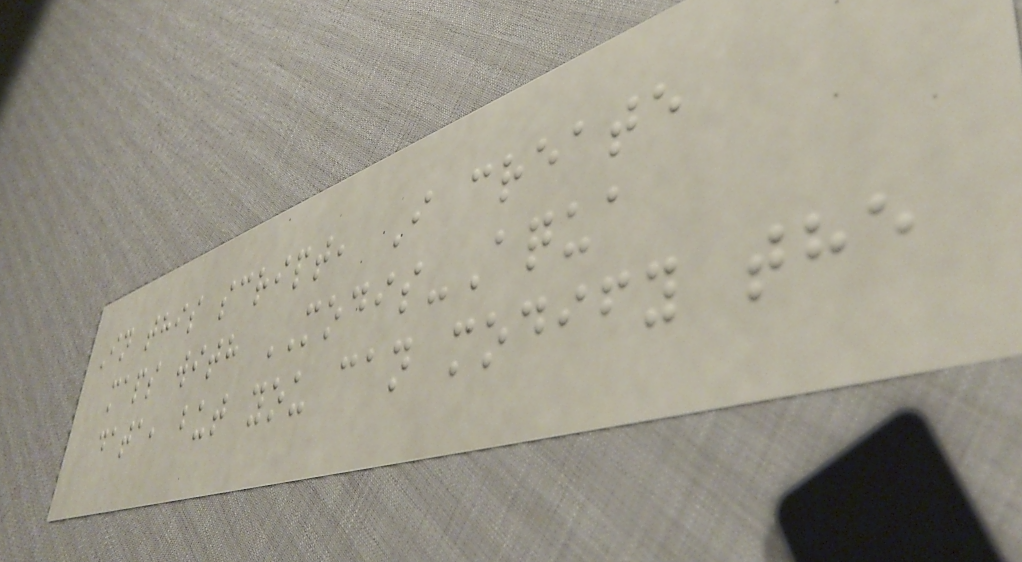In this script, I create
maps with MODIS-Aqua
data, but you can modify the
